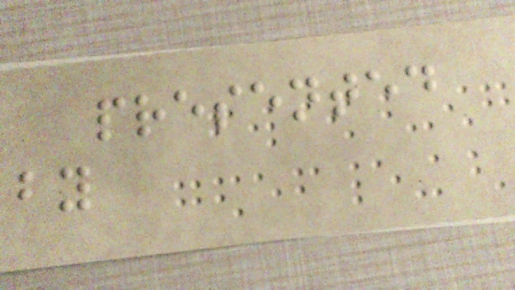presented
by
